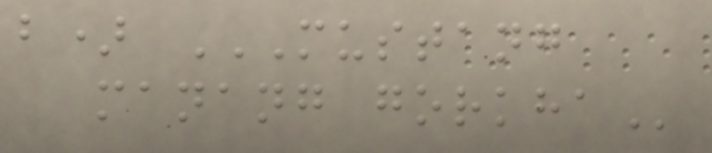b) MUSTANG
MANANG GORKHA
